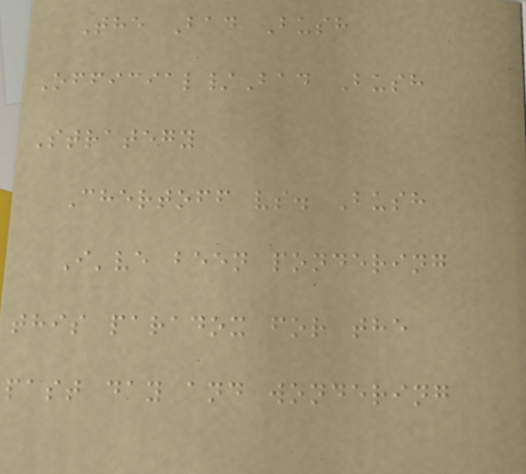The Bad Bush
Official/Bad Bush
Strategy
Chertoff vs. Bush
I've been pondering
this paradox for the
past day and wondering
